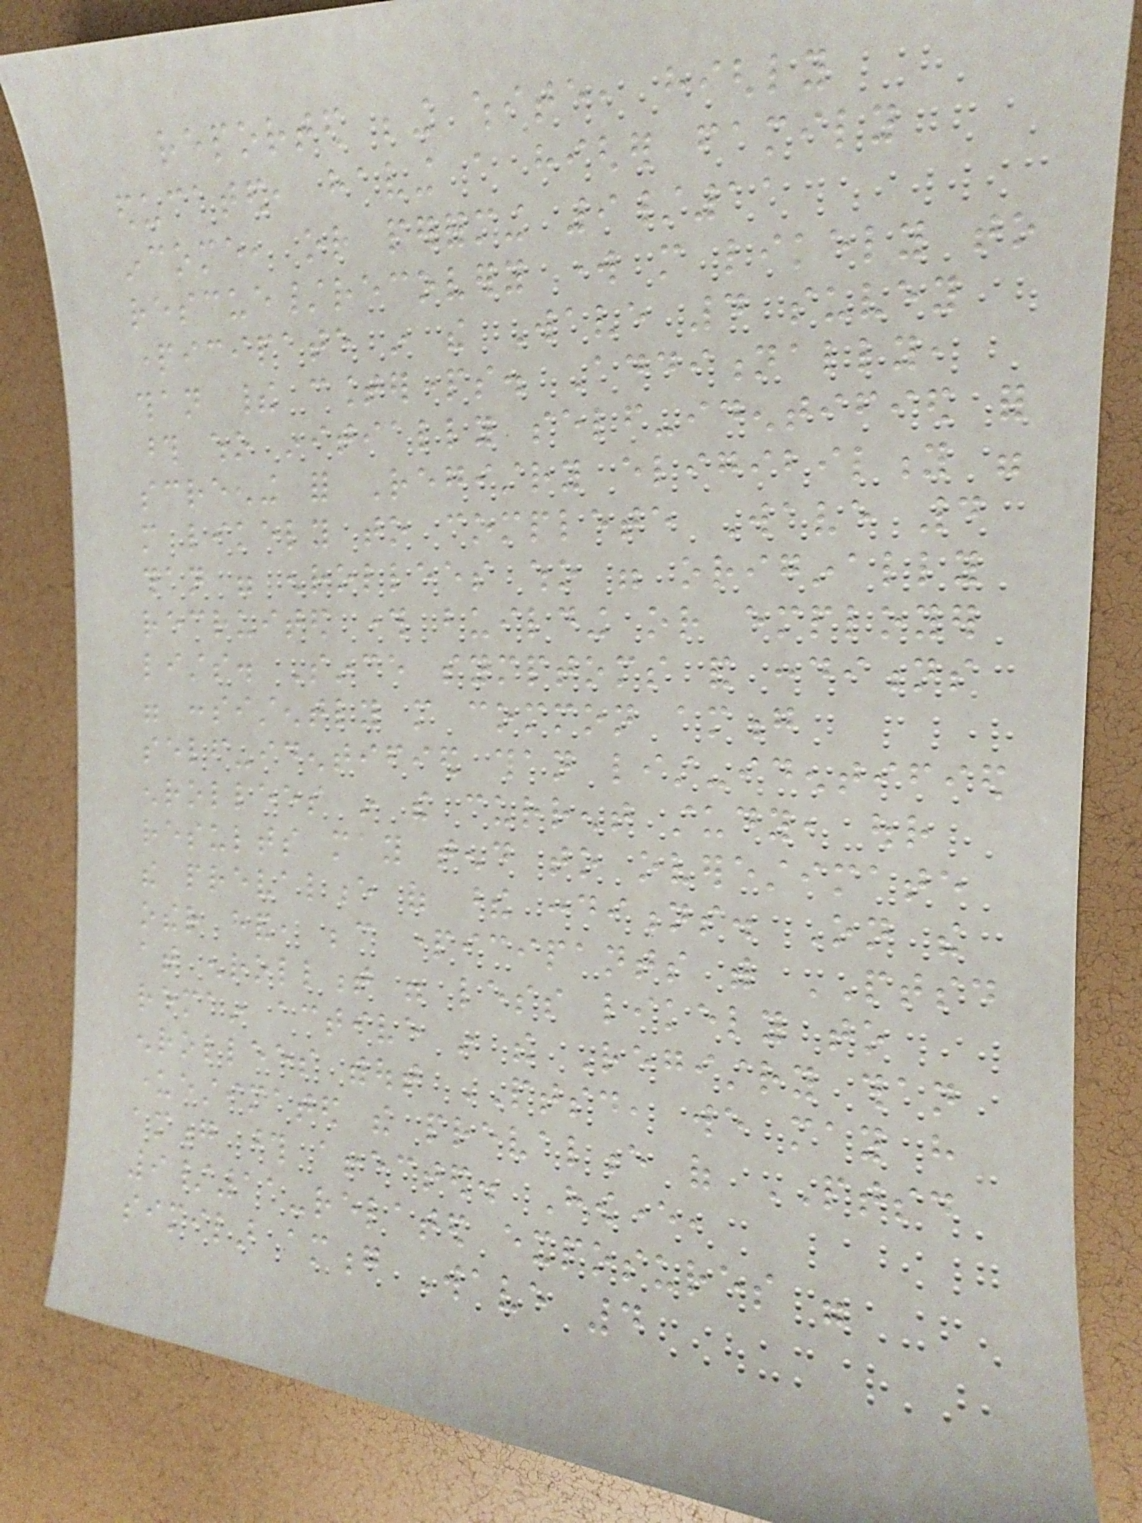reported being white, highly
educated, having a higher family
income, or performing 9/11
rescue/recovery work more likely to
participate in the Wave 4 suvey
than their counterparts. Additionally,
those who initially self-identified for
screening for Registry eligibility were
more likely to complete Wave 4
than were enrollees who were originally
recruited through building or employer
lists. Since symptoms and conditions
were consistently more common among
self-identified than list-identified
enrollees in the current study, our
results may tend to overestimate
the prevalence of these conditions. On the
other hand, because participants with PTSD
at enrollment were less likely to
remain active in the Registry than
enrollees without PTSD, we may have
underestimated the prevalence of PTSD
among those affected. However,
9/11-related exposures were
similar among Wave 4
